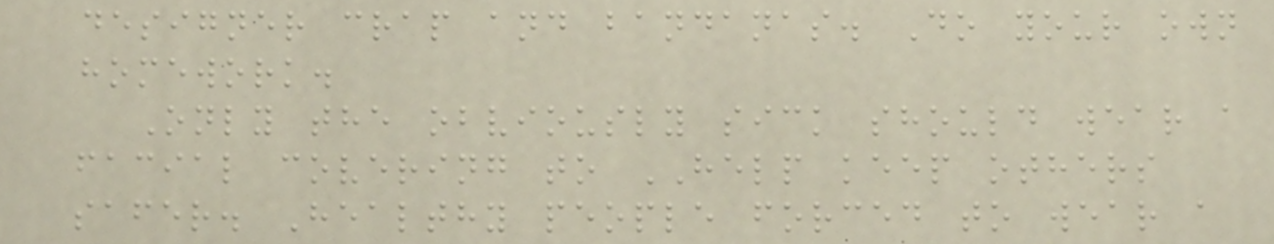designer crap and bandanas. Do your own
homework.
Only the obviously sick should wear a
facial covering to HELP keep others
safer. Healthy people forced to wear a
